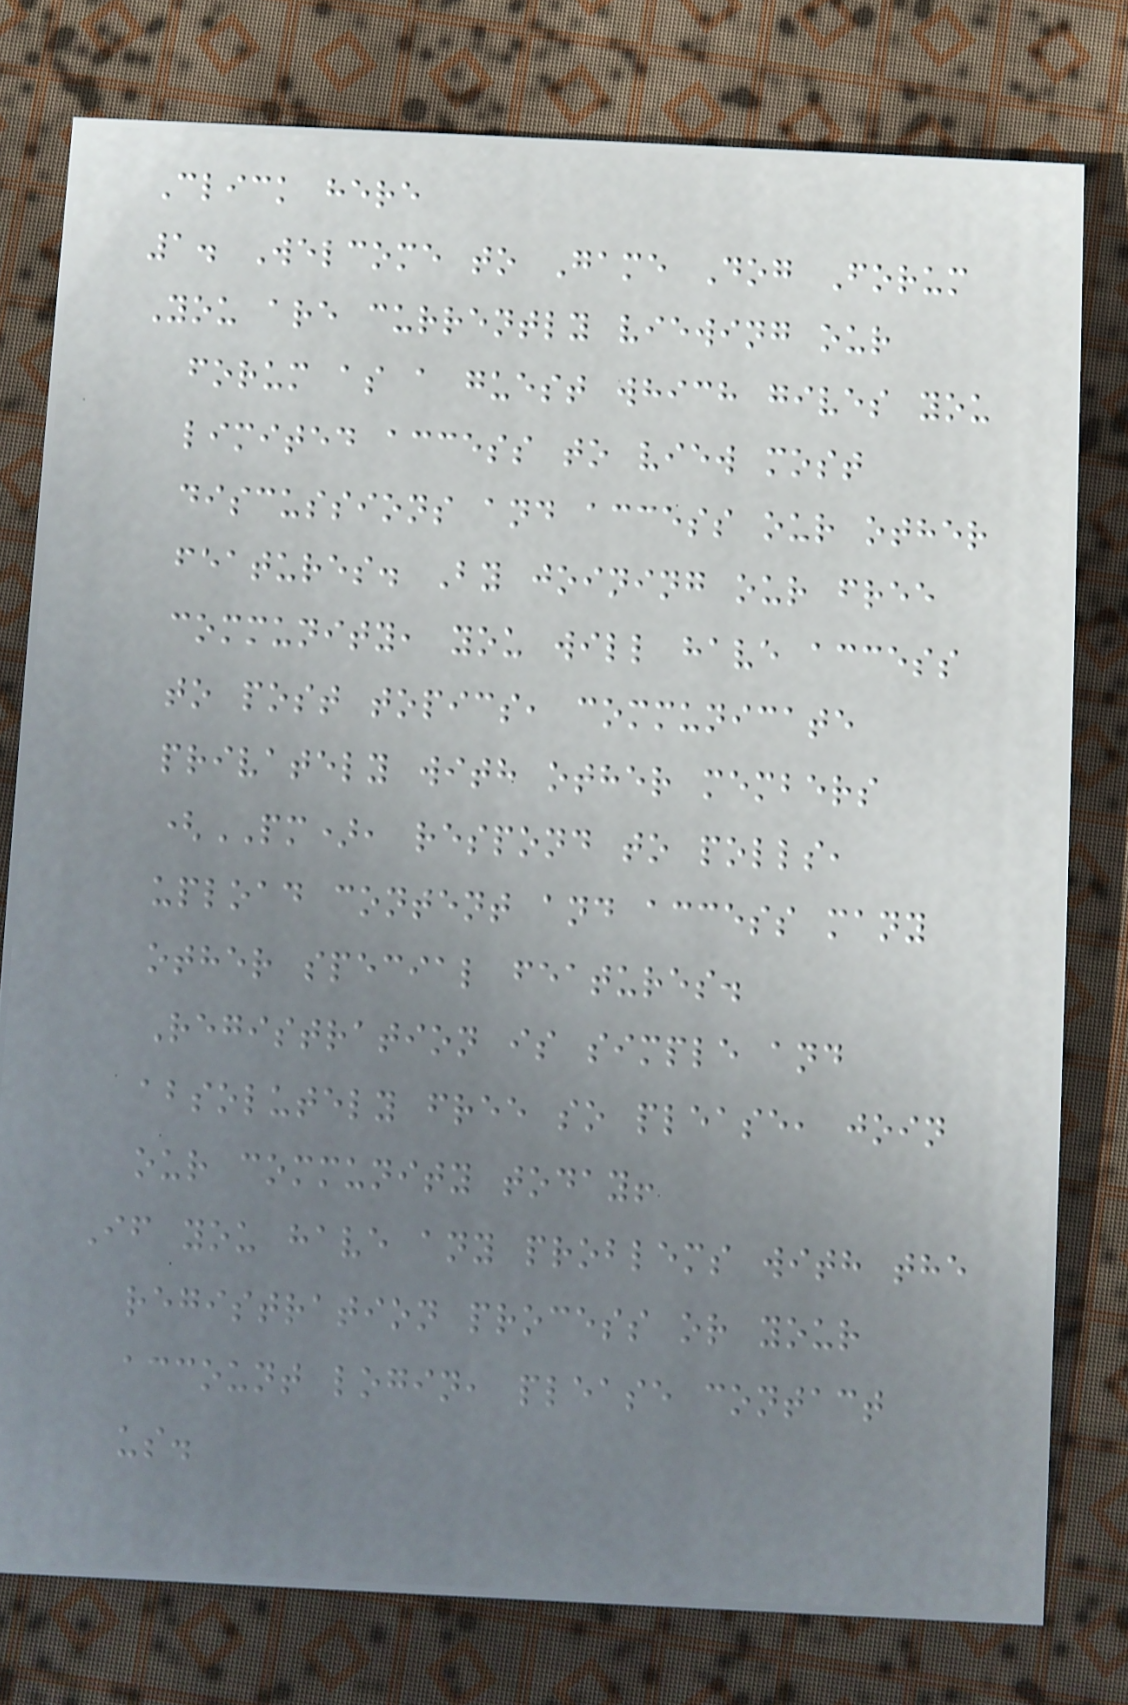Click here
1. Welcome to Game Dog Forum
You are currently viewing our
forum as a guest which gives you
limited access to view most
discussions and access our other
features. By joining our free
community, you will have access
to post topics, communicate
privately with other members
(PM), respond to polls,
upload content and access many
other special features.
Registration is simple and
absolutely free so please, join
our community today!
If you have any problems with the
registration process or your
account login, please contact
us.
